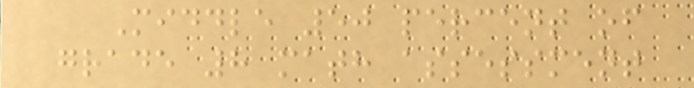Middle 50 percent of
grade 8 math assessment
